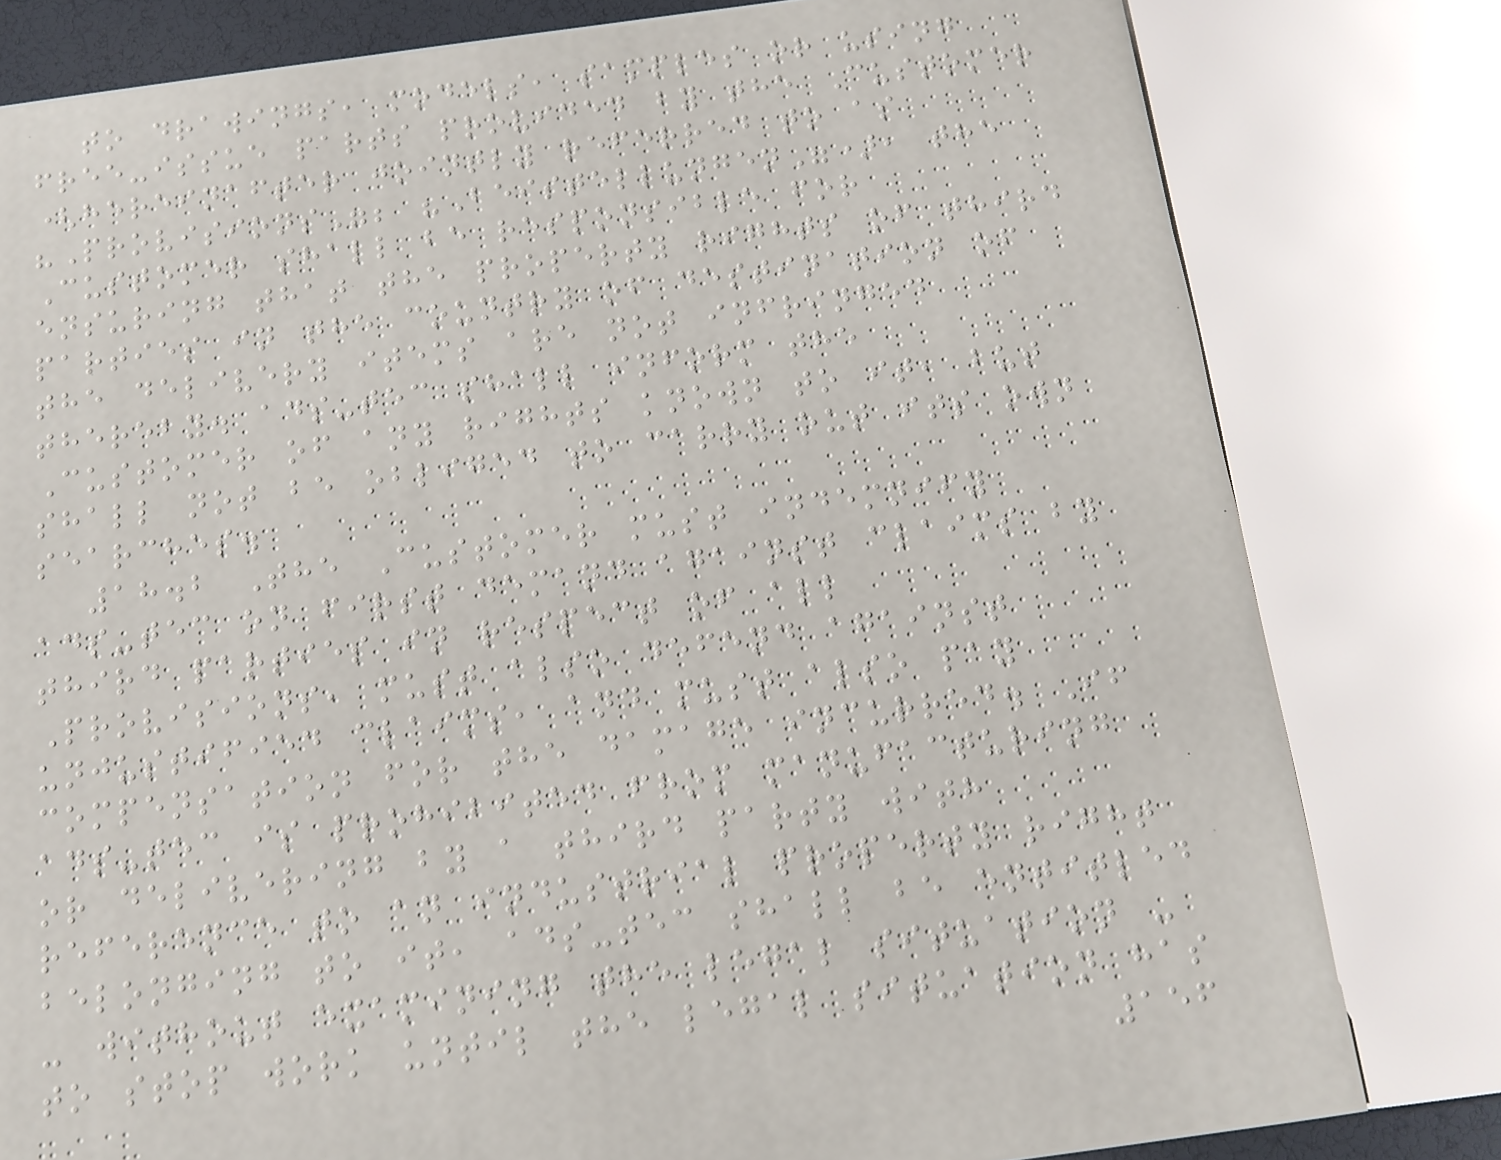to drawings, models, samples or using
free-issue parts provided by the Customer
(hereinafter jointly referred to as
"Provisions"; "Beistellungen"), the
Customer shall be responsible for
ensuring that the property rights of third
parties in the country of destination of
the delivery items are not infringed
thereby. ads-tec shall inform the
Customer of any rights known to it, but
shall not be obliged to carry out its own
searches.
18.2 The Customer must indemnify
ads-tec on first demand against claims by
third parties in respect of all
Provisions, must also defend against
unjustified claims, and must also pay
compensation for the damage incurred. If
ads-tec is prohibited from manufacturing
or delivering by a third party with
reference to an industrial property right
belonging to it, ads-tec shall be entitled
- without examining the legal situation -
to stop work until the legal situation has
156
